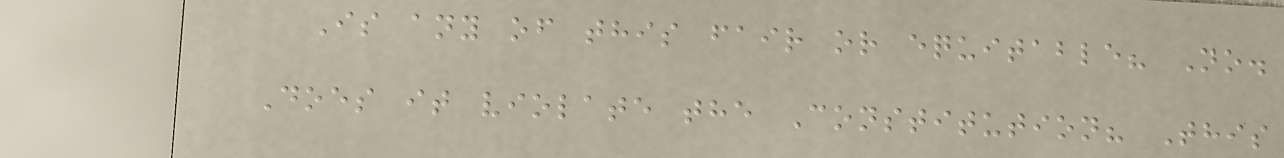Is any of this fair or equitable? No.
Does it violate the Constitution? This
